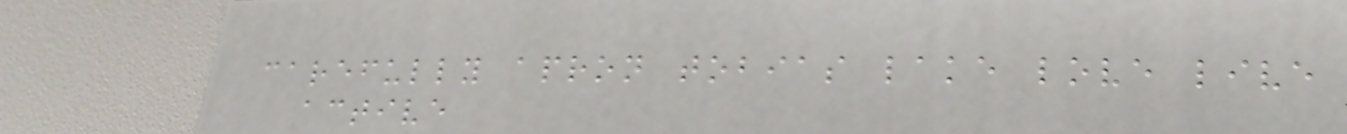carefully apron tobias lake love live
active
